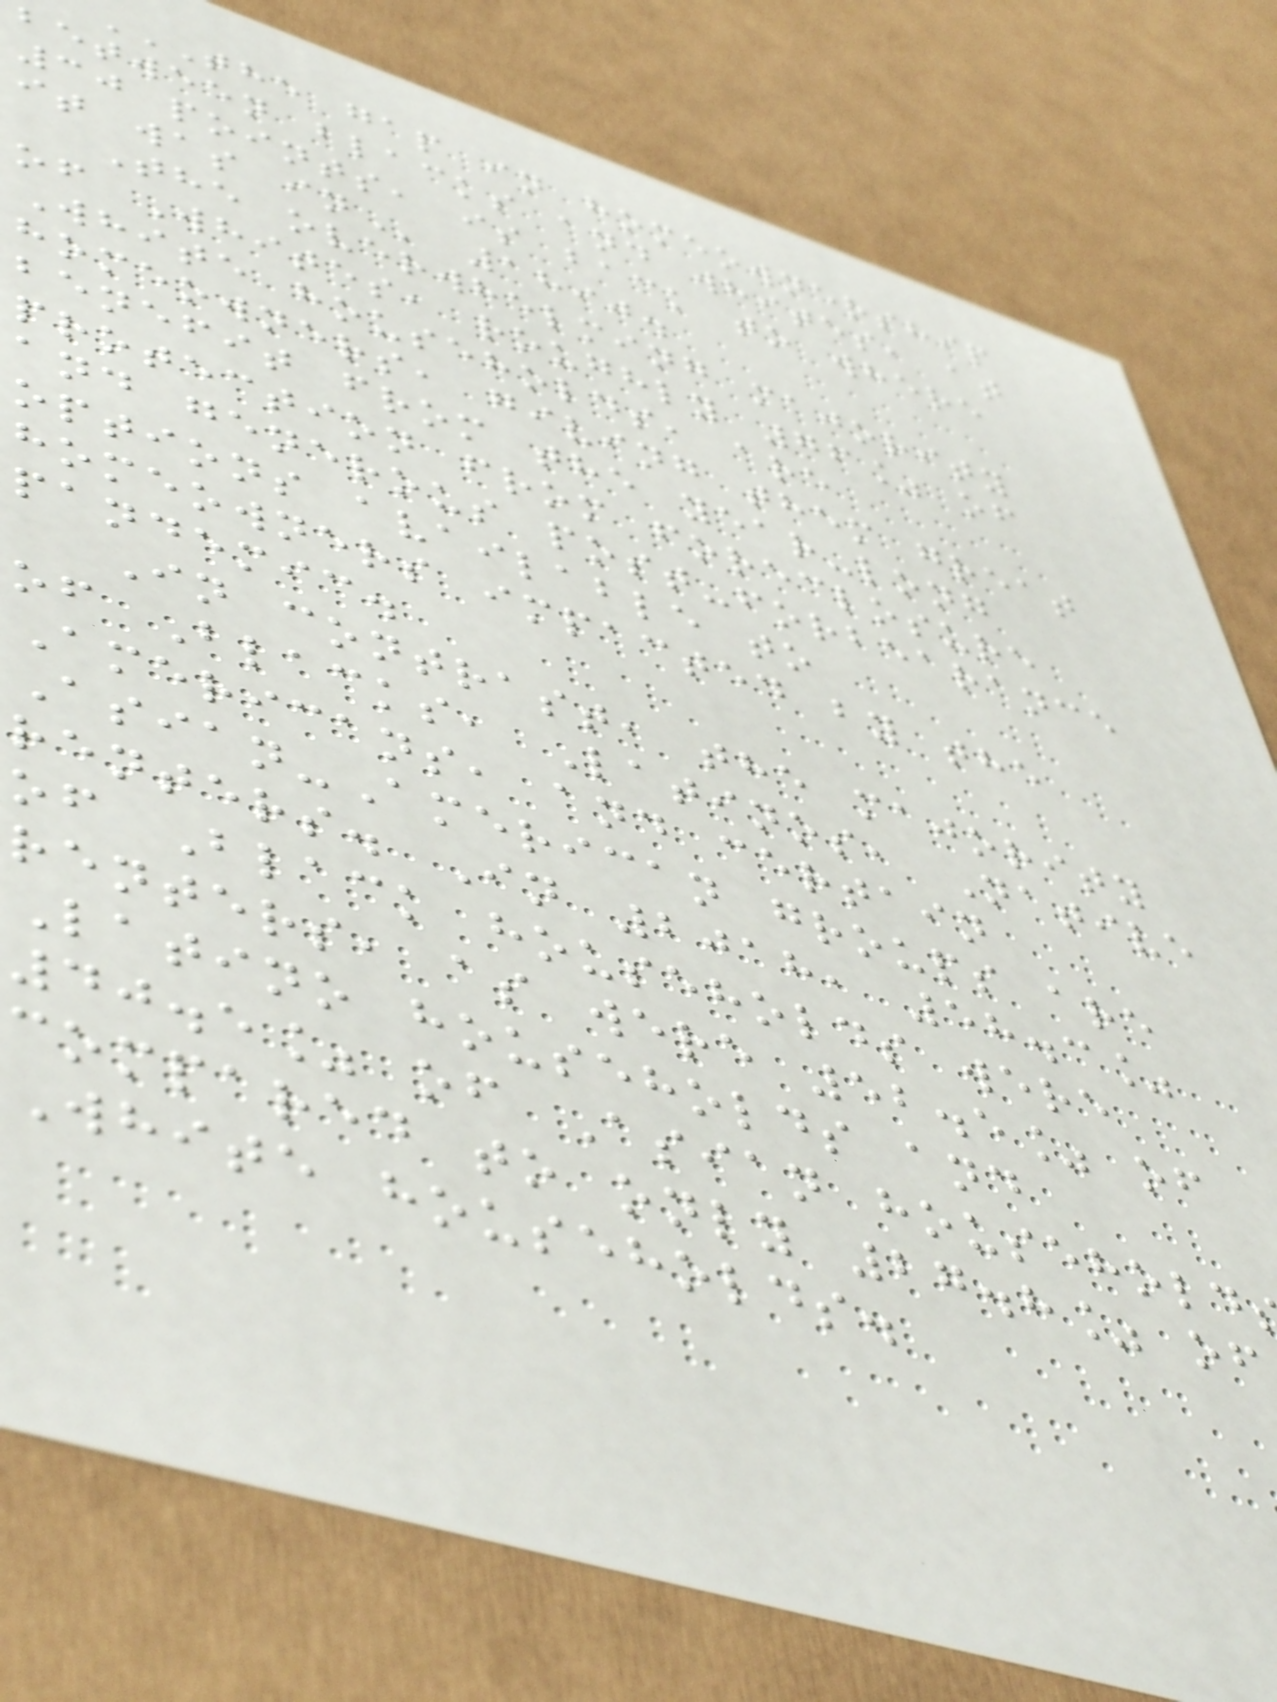THE GAP IN HOMEOWNERSHIP
between blacks and whites, at
30 points, is back to where
it was
The overwhelming majority
of Whites, roughly 76% of
White households, are
homeowners, giving them great
benefit from the year-long
protection from foreclosure
and generous post-forbearance
options available to
homeowners impacted by the
pandemic.
In contrast, the majority
of Blacks, Latinos, Native
Americans, and certain
Asian-American groups are
renters. In 2018, 58.3%
of Black households were
renters, as were 52.5% of
Latino households and
40.5% of Asian household
compared to only 27.8% of
White households.
